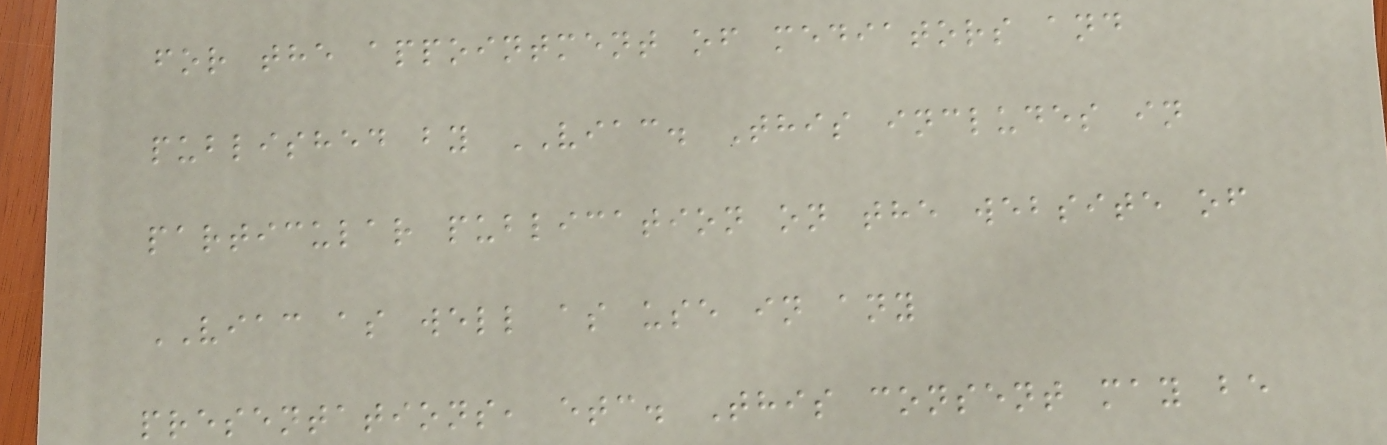for the appointment of mediators and
published by VIAC. This includes in
particular publication on the website of
VIAC as well as use in any
presentations, etc. This consent may be
